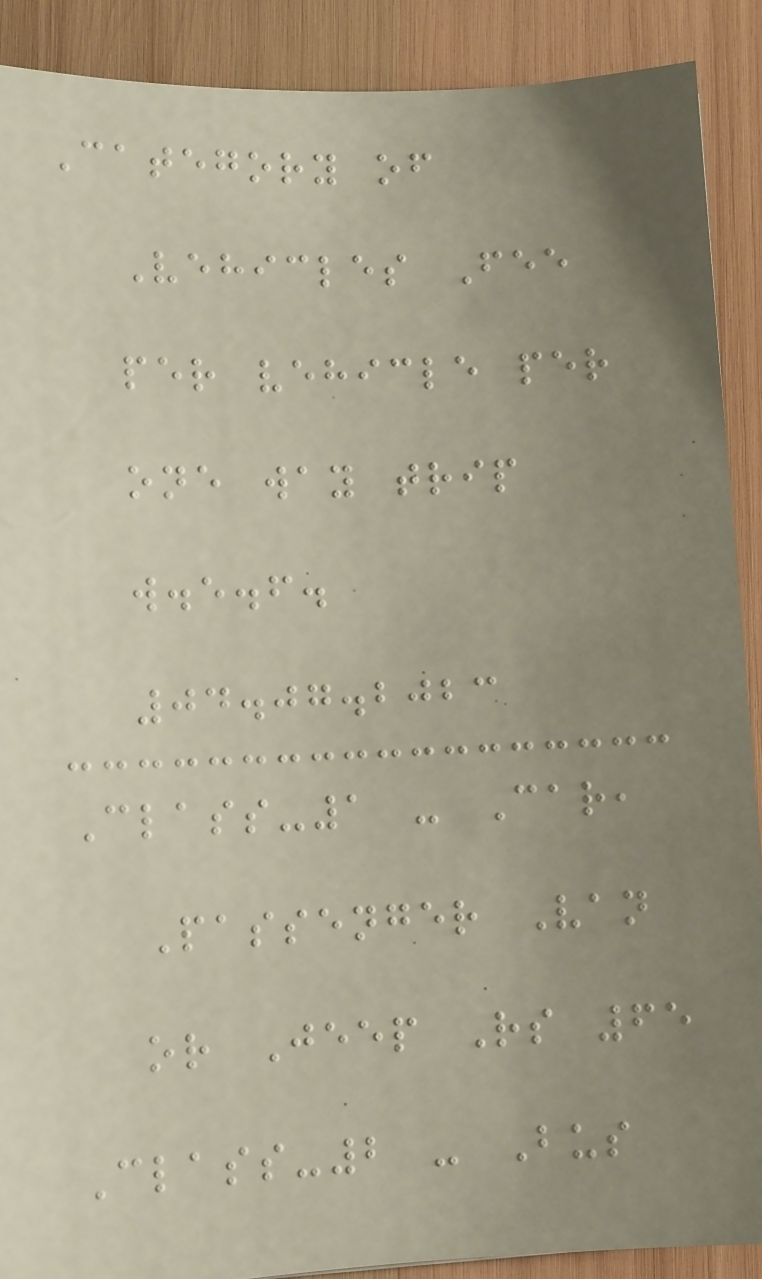Category of
Vehicles Fee
per vehicle per
one way trip
w.e.f.
04.07.2023
Class-1 - Car,
Passenger Van
or Jeep Rs 65
Class-2 - Bus
